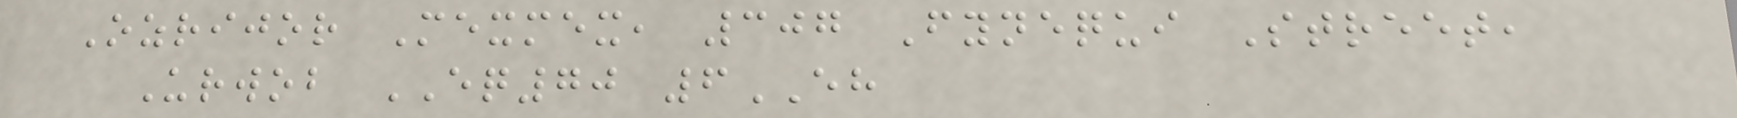Ozrijor Mexmex, 307 Fynequi Street,
Urwob EQ70 6EH
